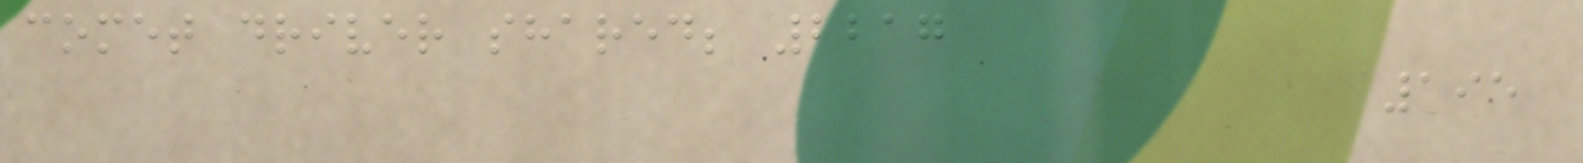comet driver shared; 2217
195
